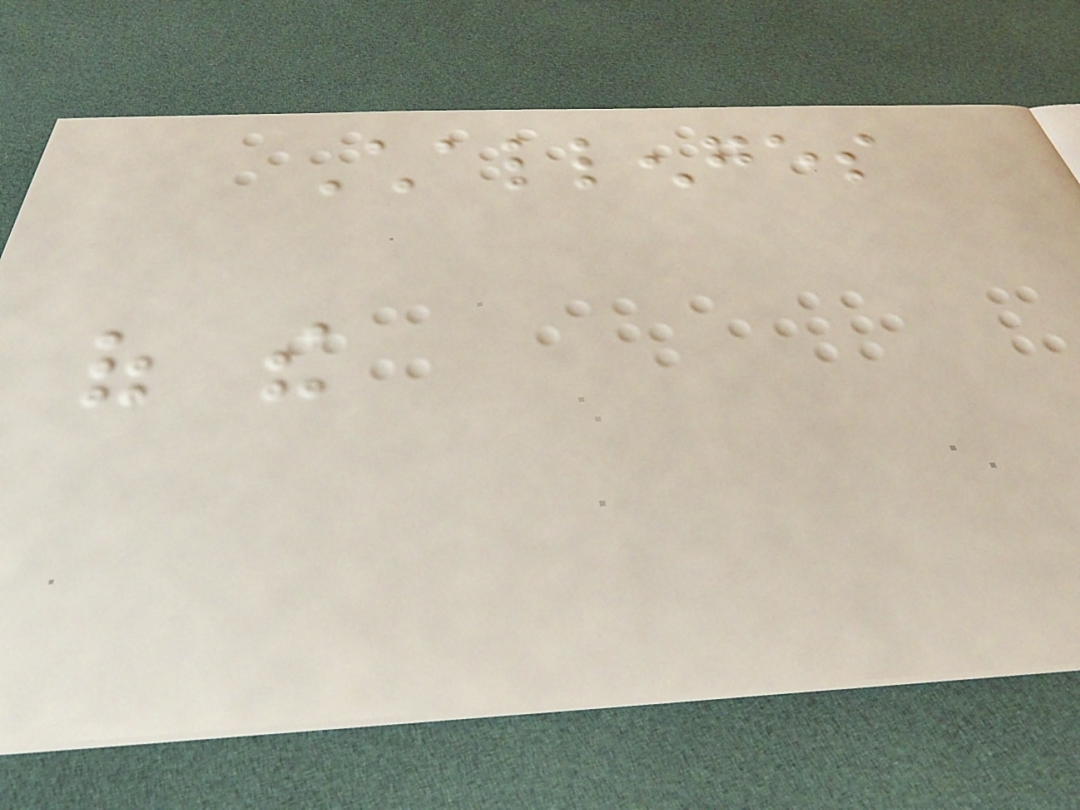Challenges
of the
